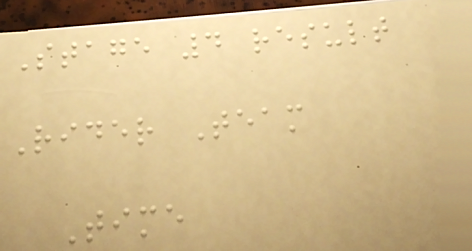Stage 4 result
Rider Team
Time
